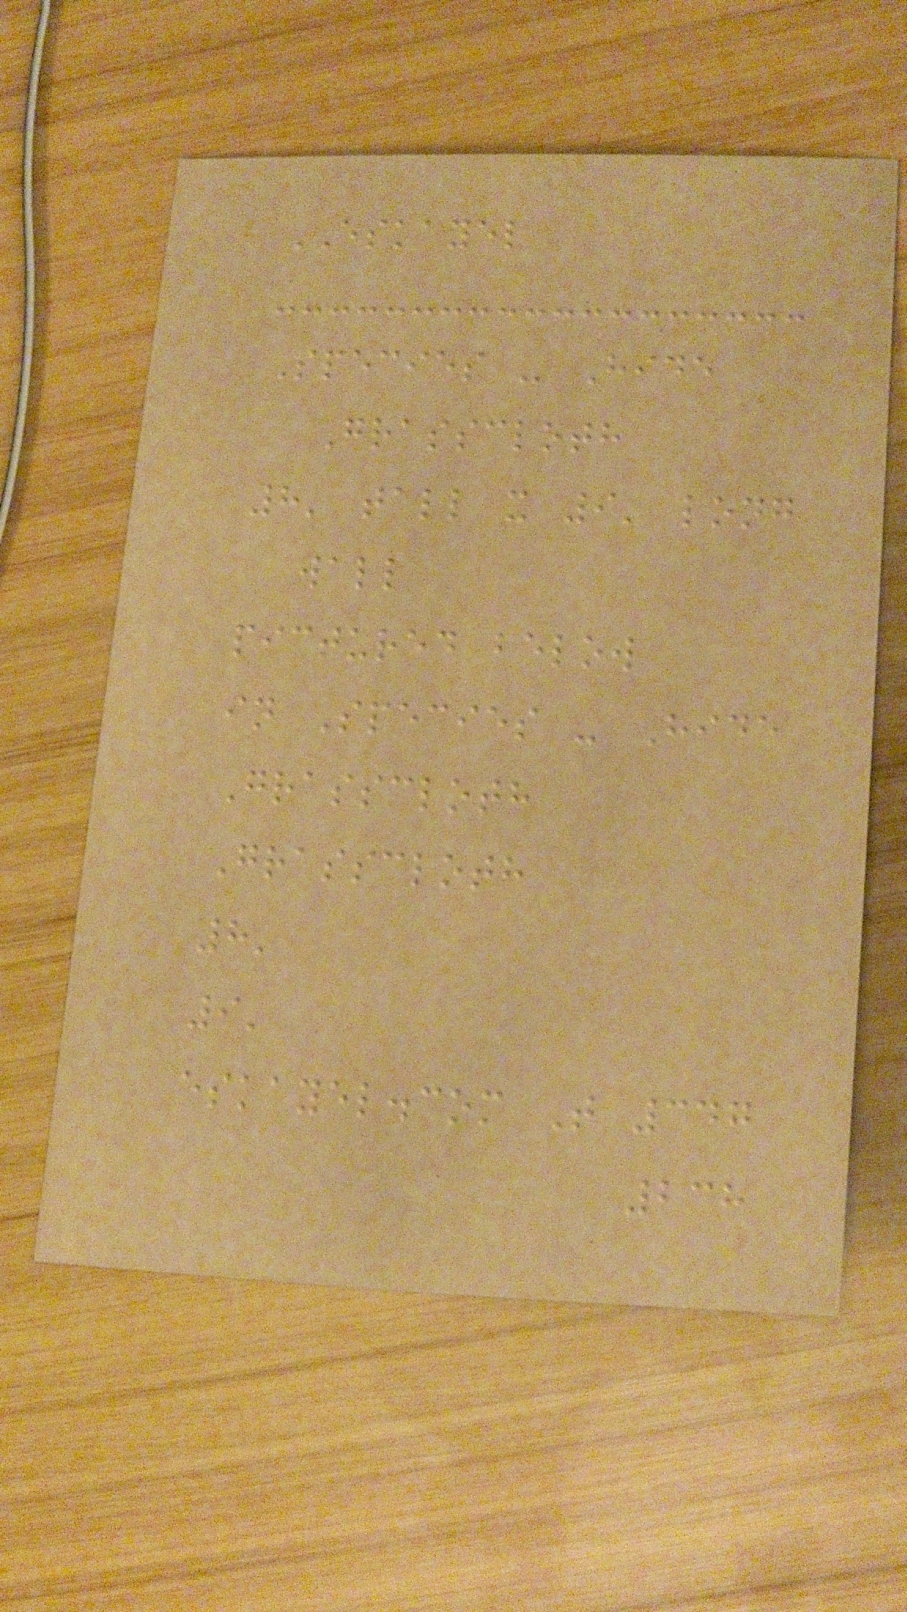ESKAYEL
Species - Hide
Grasscloth
8' tall x 9' long
wall
pictured below
in Species - Hide
Grasscloth
Grasscloth
8'
9'
eskayel.com T 347
238
